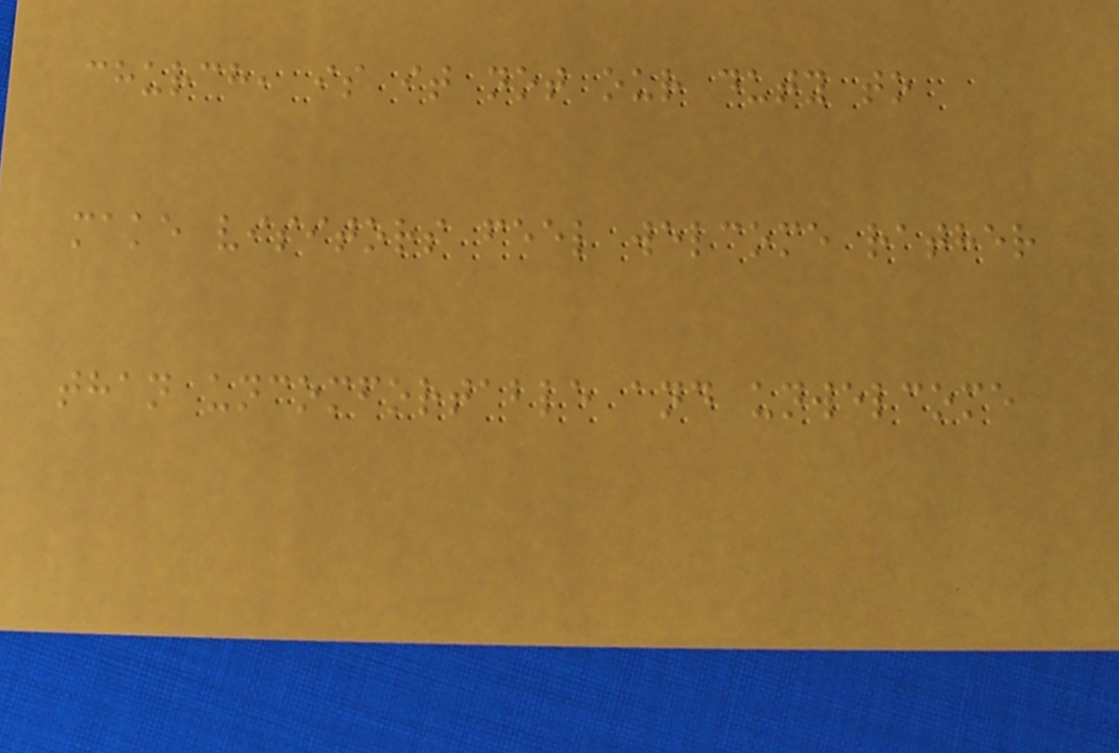church, is it not our duty to
make visitors feel welcome rather
than uncomfortable and unwelcome
